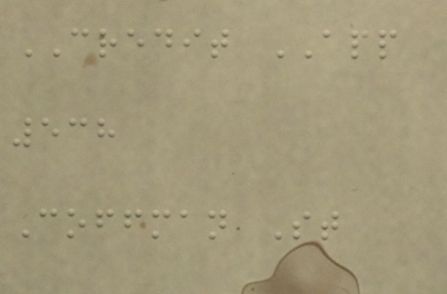CREDIT APP
538
Coffman St
